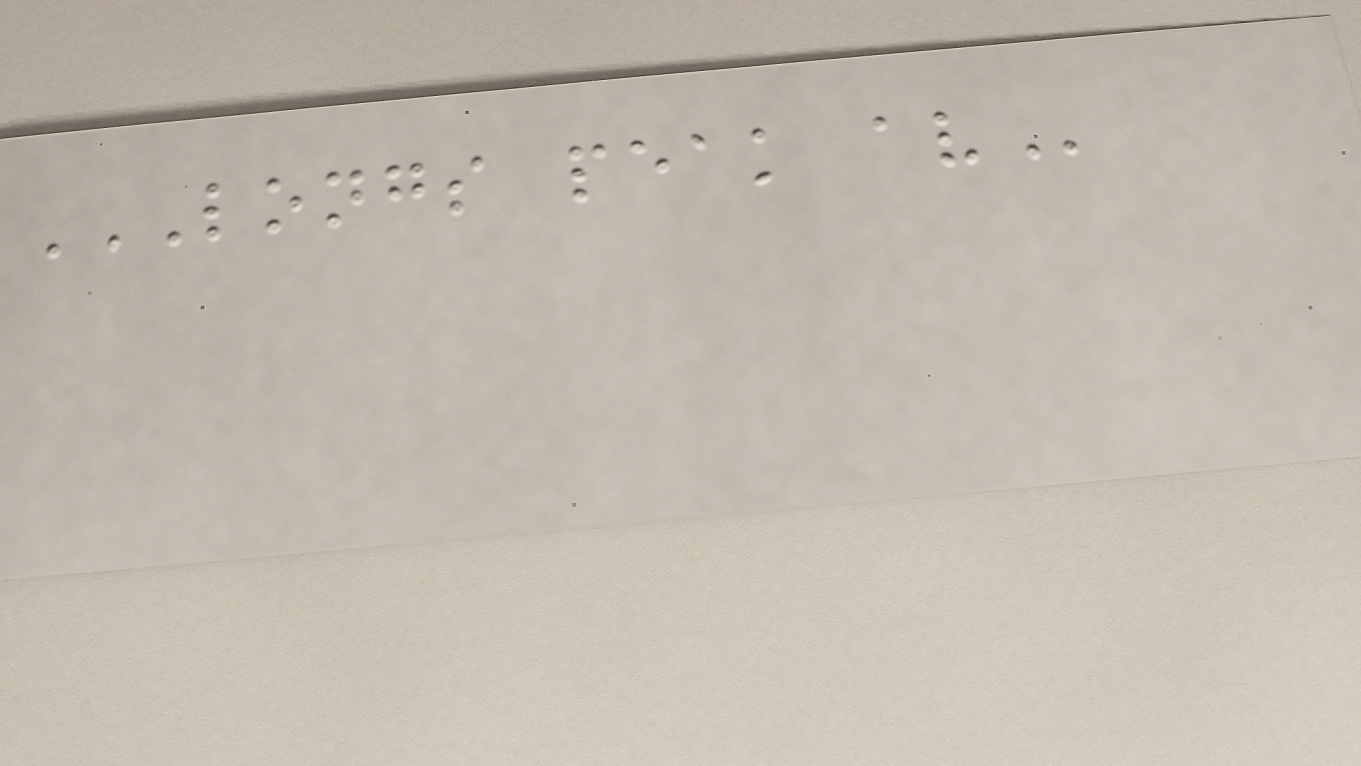LONGS PEAK AV
